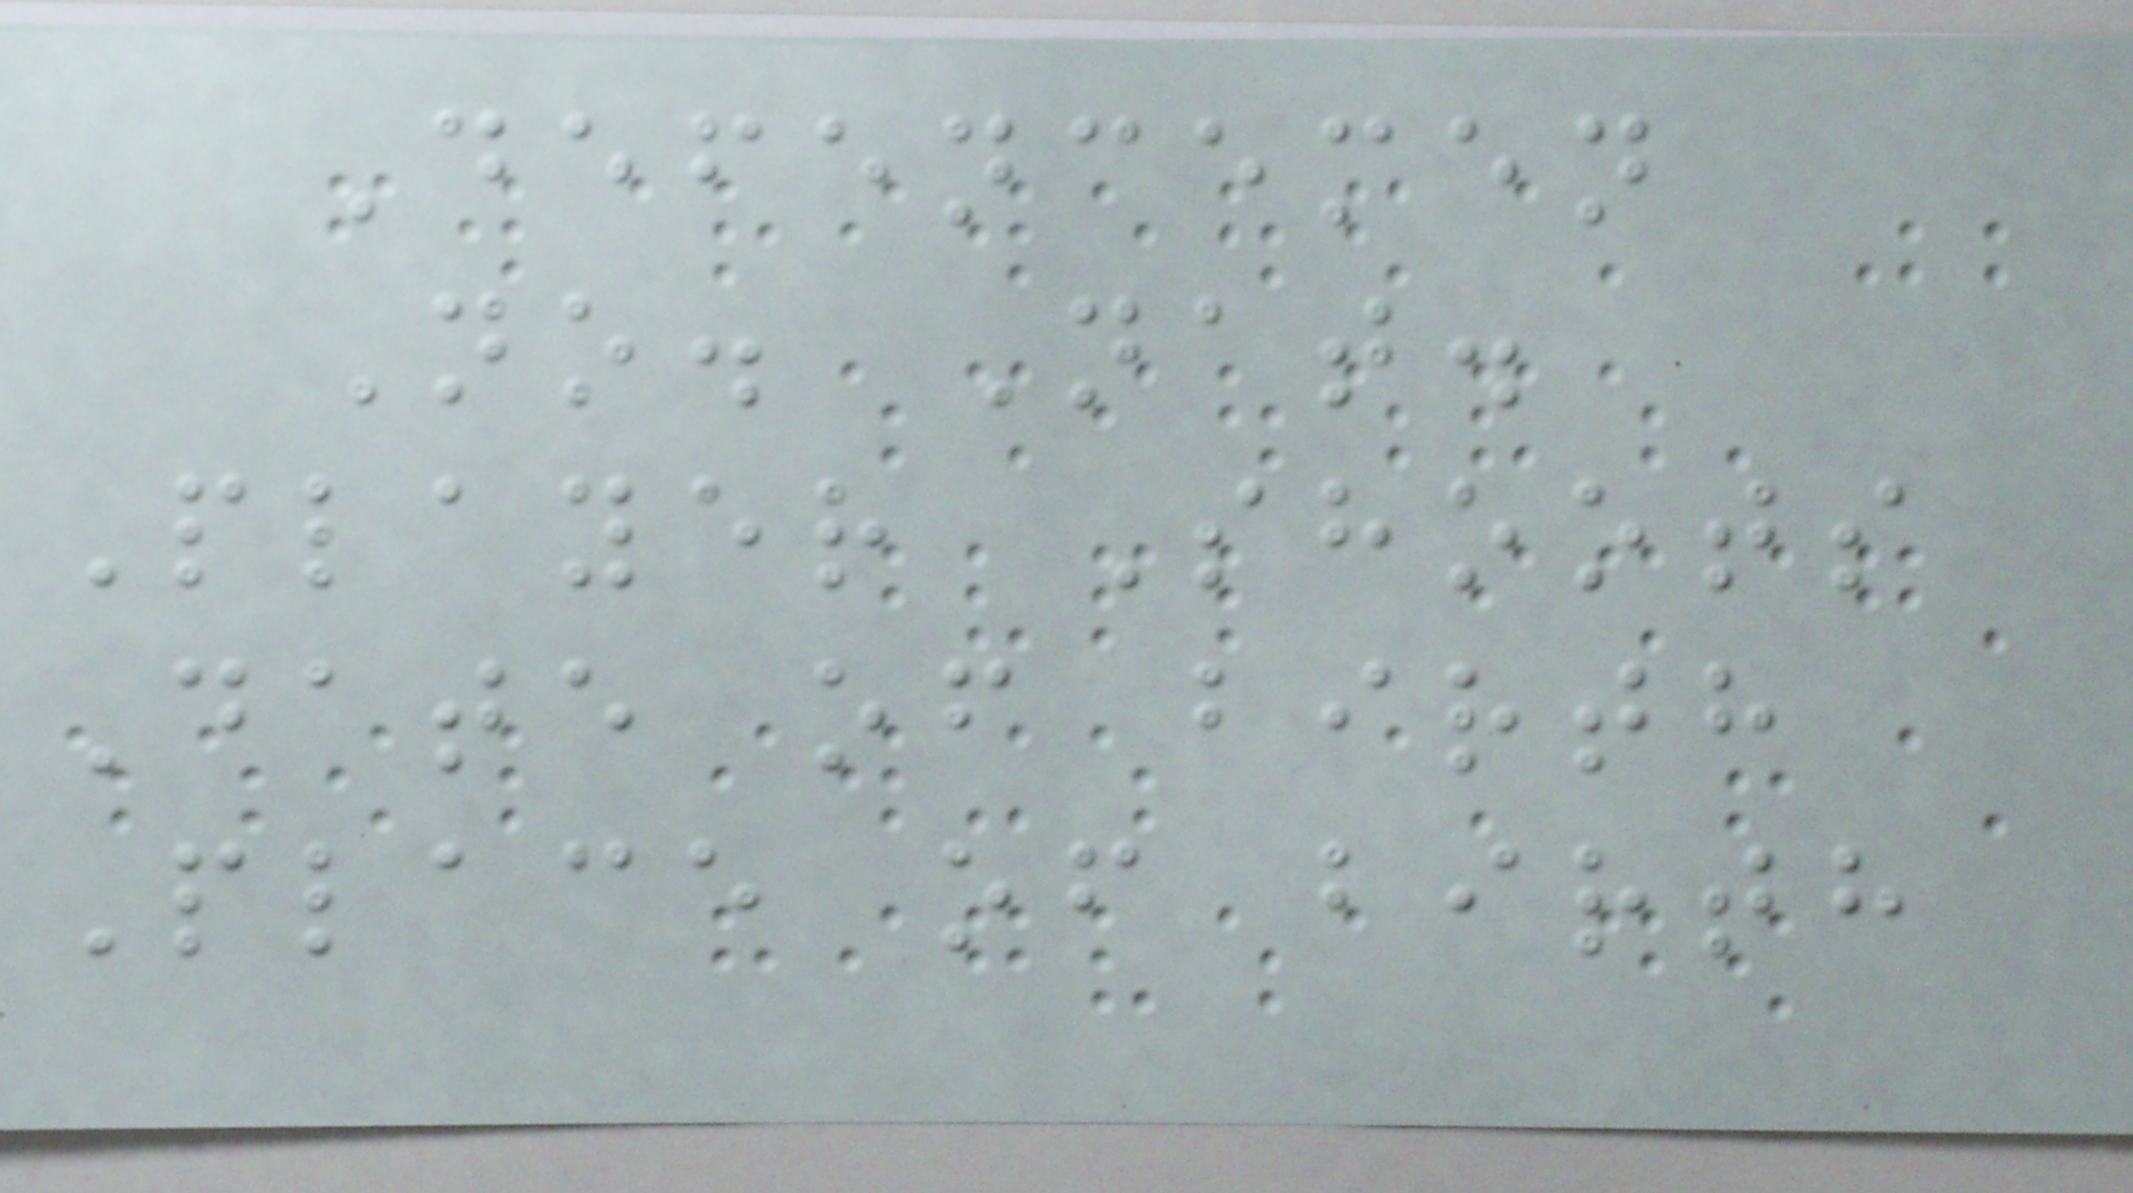Defencemen
No. Nat.
Player Shoots
Date of birth
Place of birth
